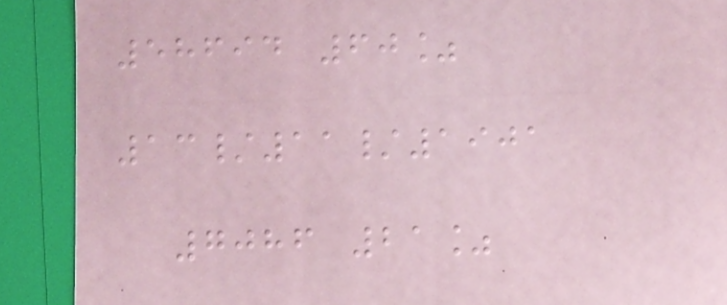58694 60%
13/11/1901
7086 21%
